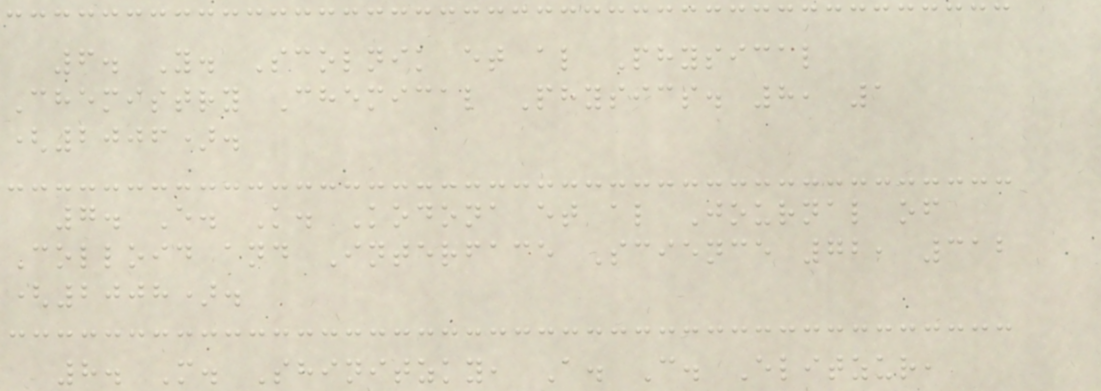6. Y. Scolnik et al Physical
Chemistry Chemical Physics. 8, 1
(2006).
7. E. K. Kodona et al Journal of
Colloid and Interface Science 72, 312
(2008).
8. M. Shinitzky, A. C. Elitzur,
